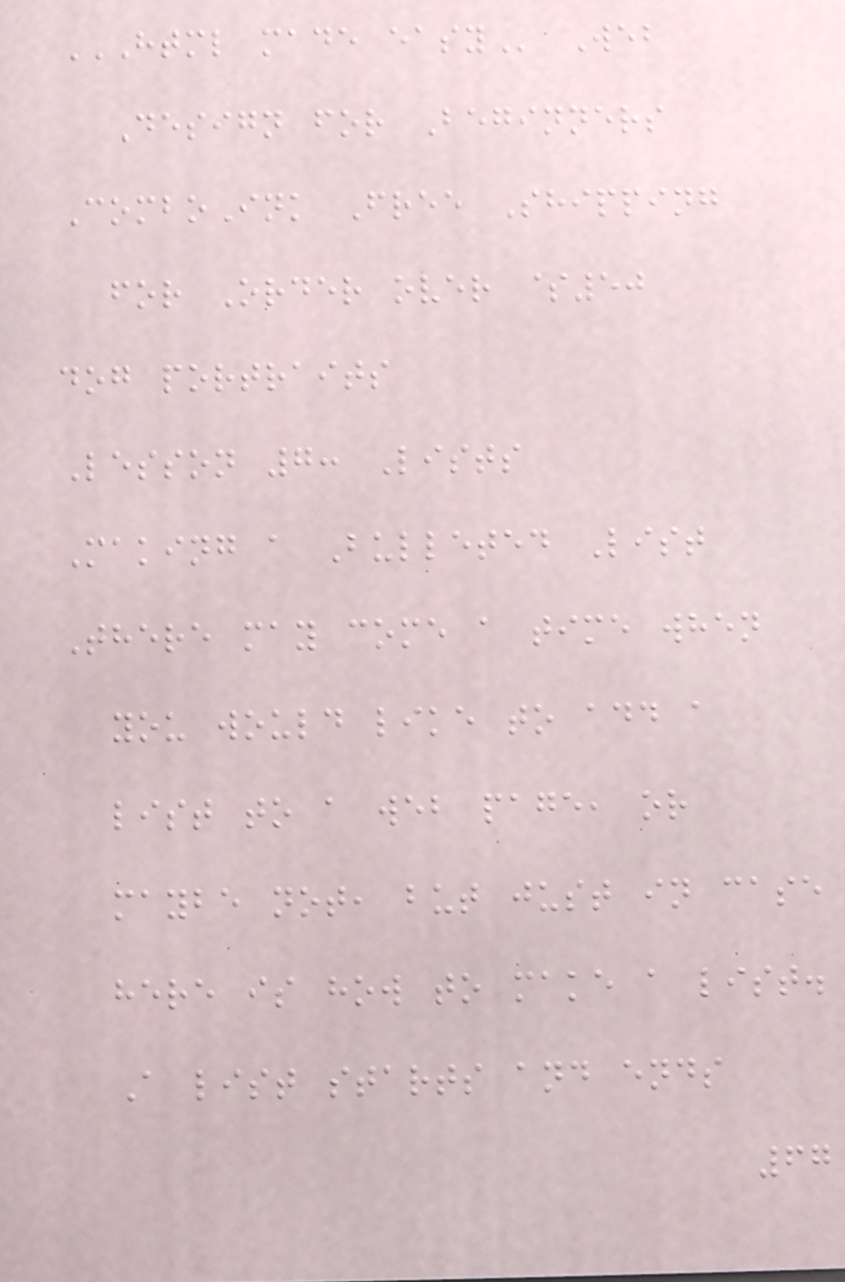HTML MADE EASY Web
Design for Beginners
ComboInk Free Shipping
for Order over $50
dog portraits
Lesson 7: Lists
Making a Bulleted List
There may come a time when
you would like to add a
list to a web page, or
maybe not, but just in case
here is how to make a list.
A list starts and ends
67
